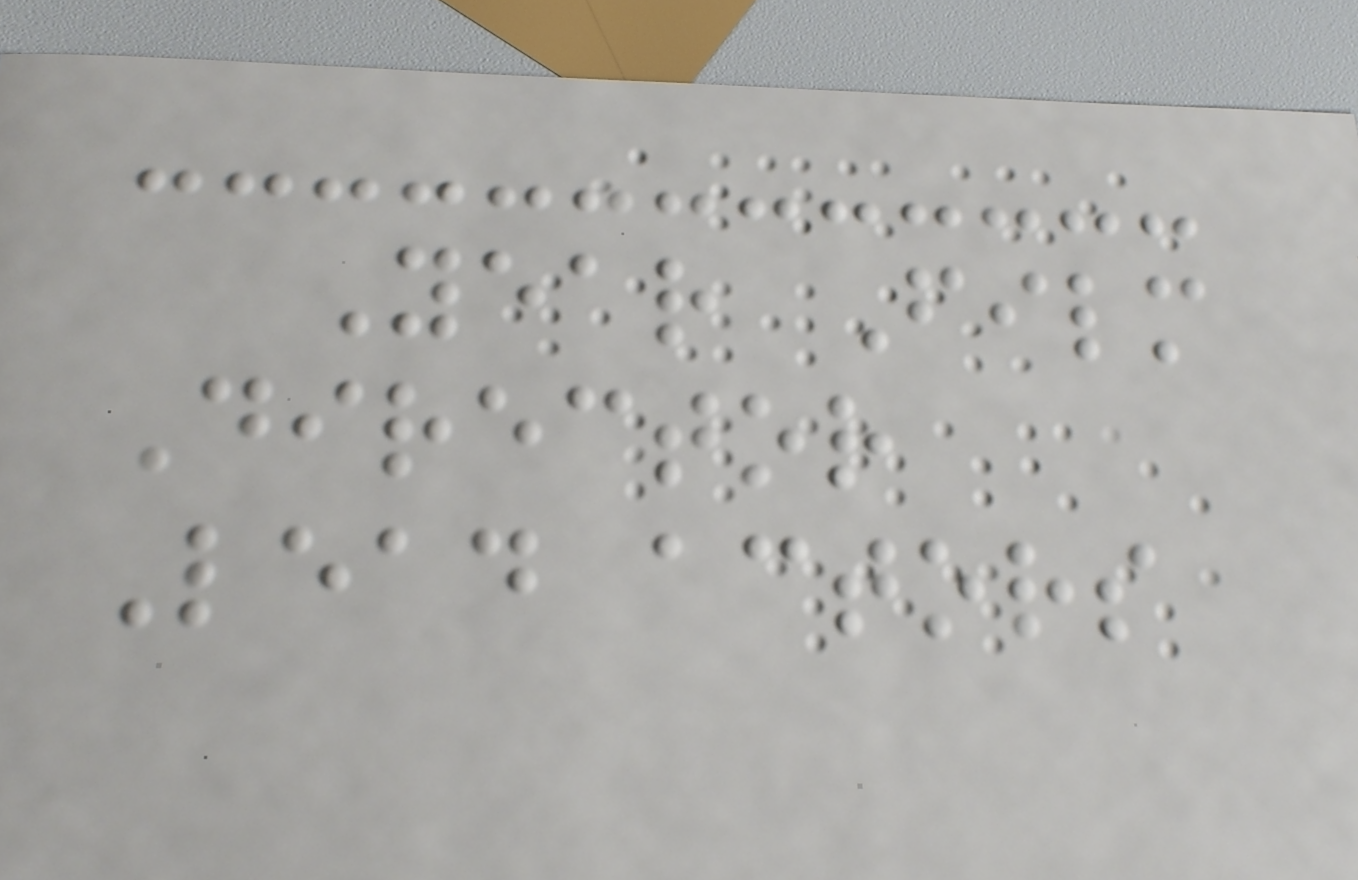Year Film
Director
Lead actors
